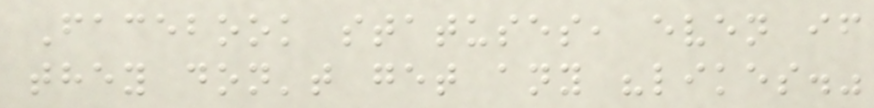Facebook statuses, even if
they don't get any "likes."
